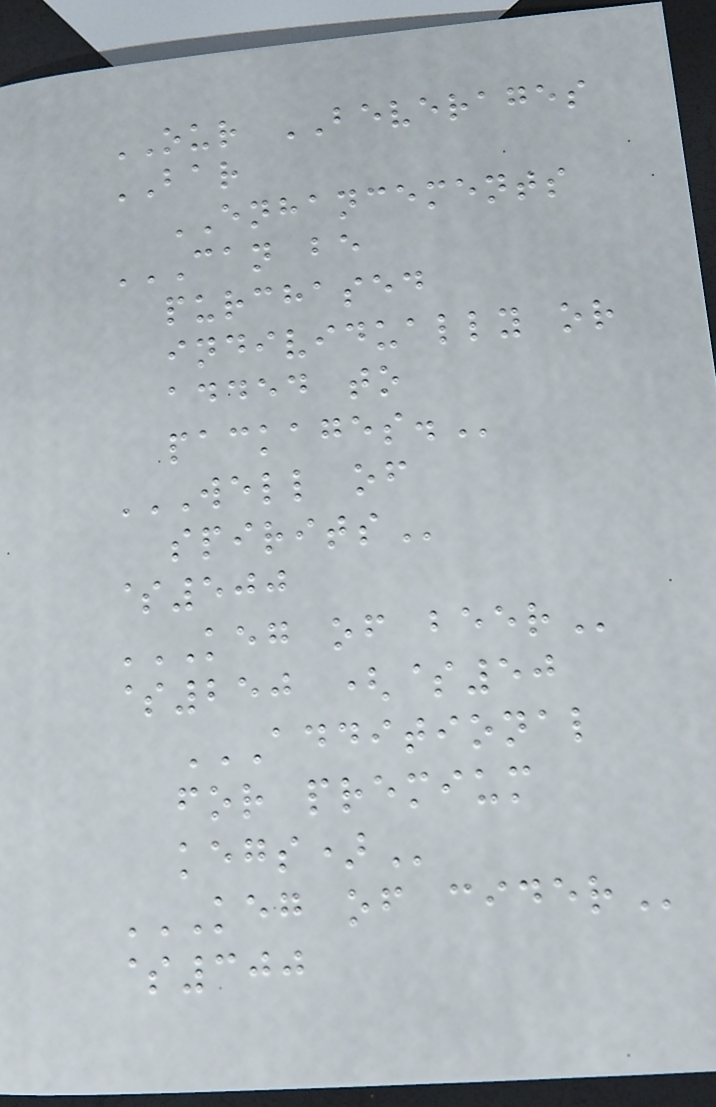OUR BEVERAGES
BAR
ENHANCEMENTS
CAN BE
PURCHASED
INDIVIDUALLY OR
ADDED TO
PACKAGES.
WELL OF
SPIRITS
$500
KEG OF BEER
$250 ($50
ADDITIONAL
FOR PREMIUM
KEGS)
KEG OF CIDER
$300
